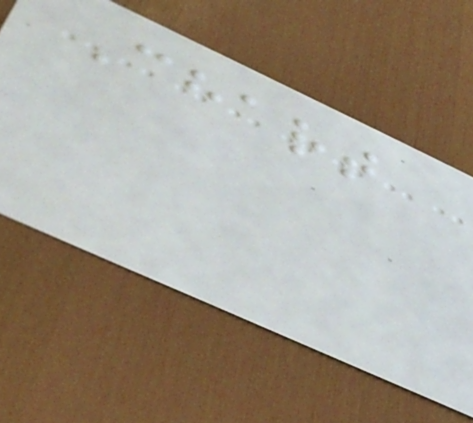Chart
